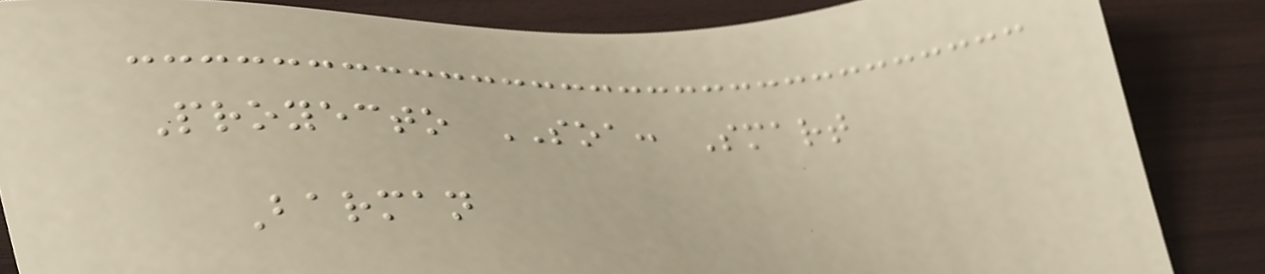Proyecto SOA: Smart
Barman
